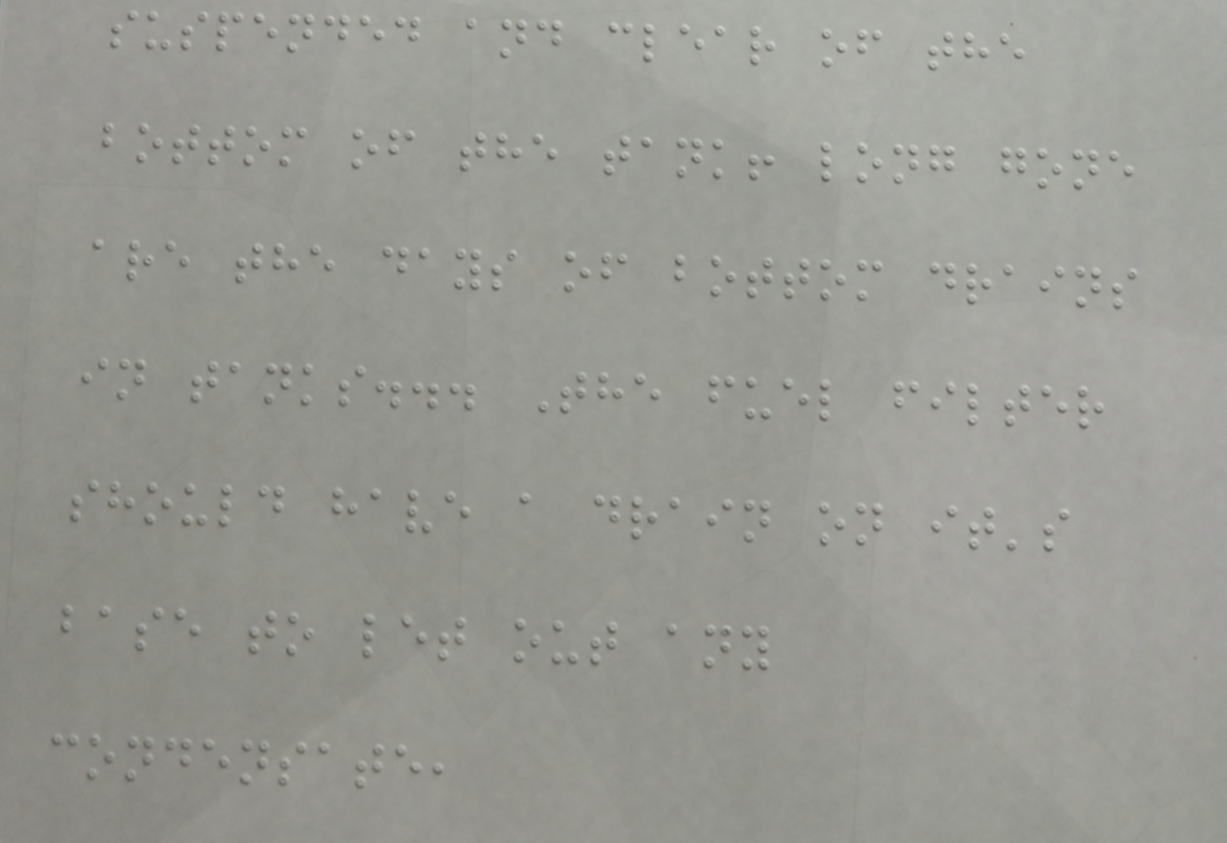suspended and clear of the
bottom of the tank! long gone
are the days of bottom drains
in tanks... The fuel filter
should have a drain on it's
base to let out any
condensate,
